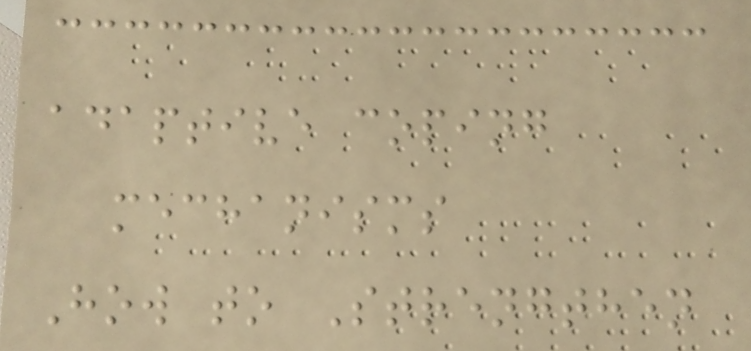adaptive coping
mechanisms
How to Strengthen
